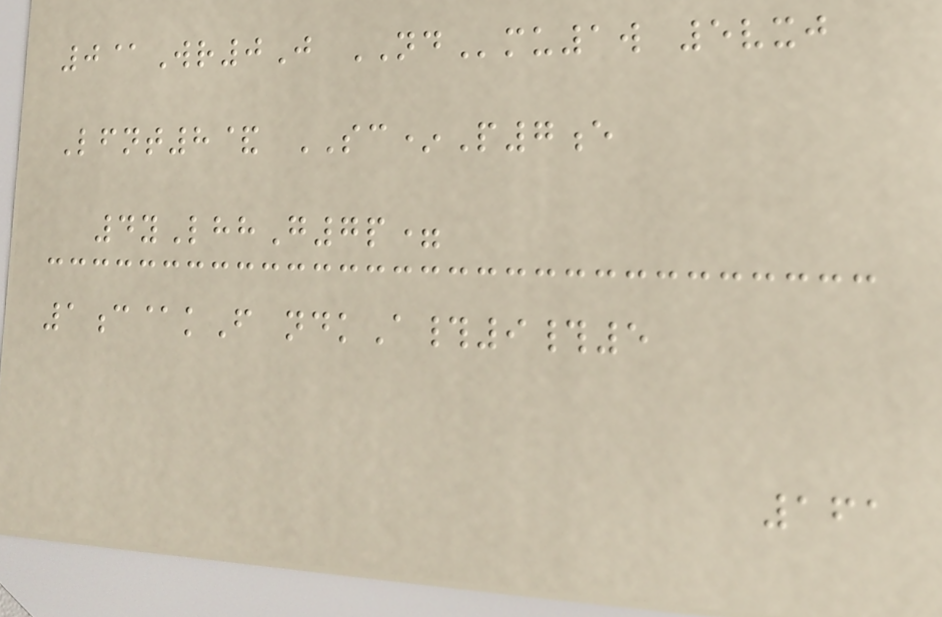0@Wr0J NDmu1w 5vxj
Lfnt8& SC*P7e
4yLhhG7p=
1c@kF ndkA#9#5
161
